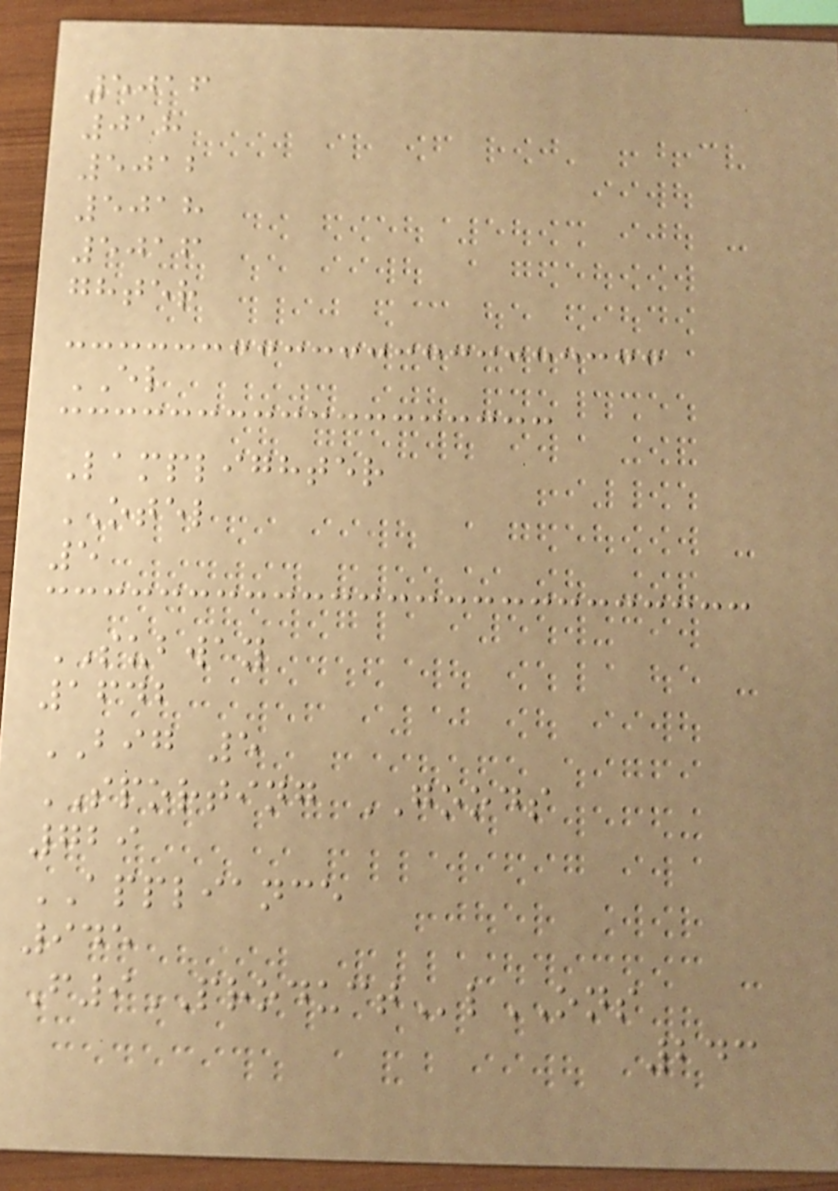5016
018
5012
5018
5016
ghter
EL
Lamplighter
OTEL
5
SUBWAY
1642
BIG 5
SPORTING GOODS
729
APPLIANCE
945
F9PRODUCTlONS
243
